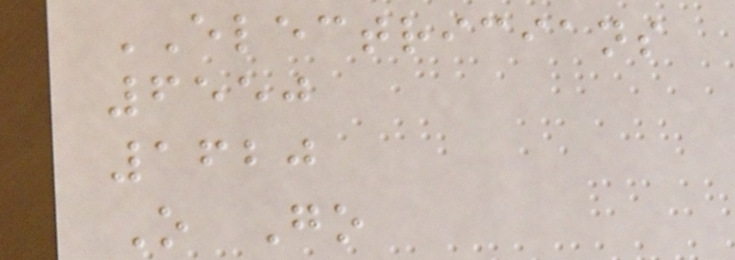ELECTRICIANS
6550
1620
O Go
